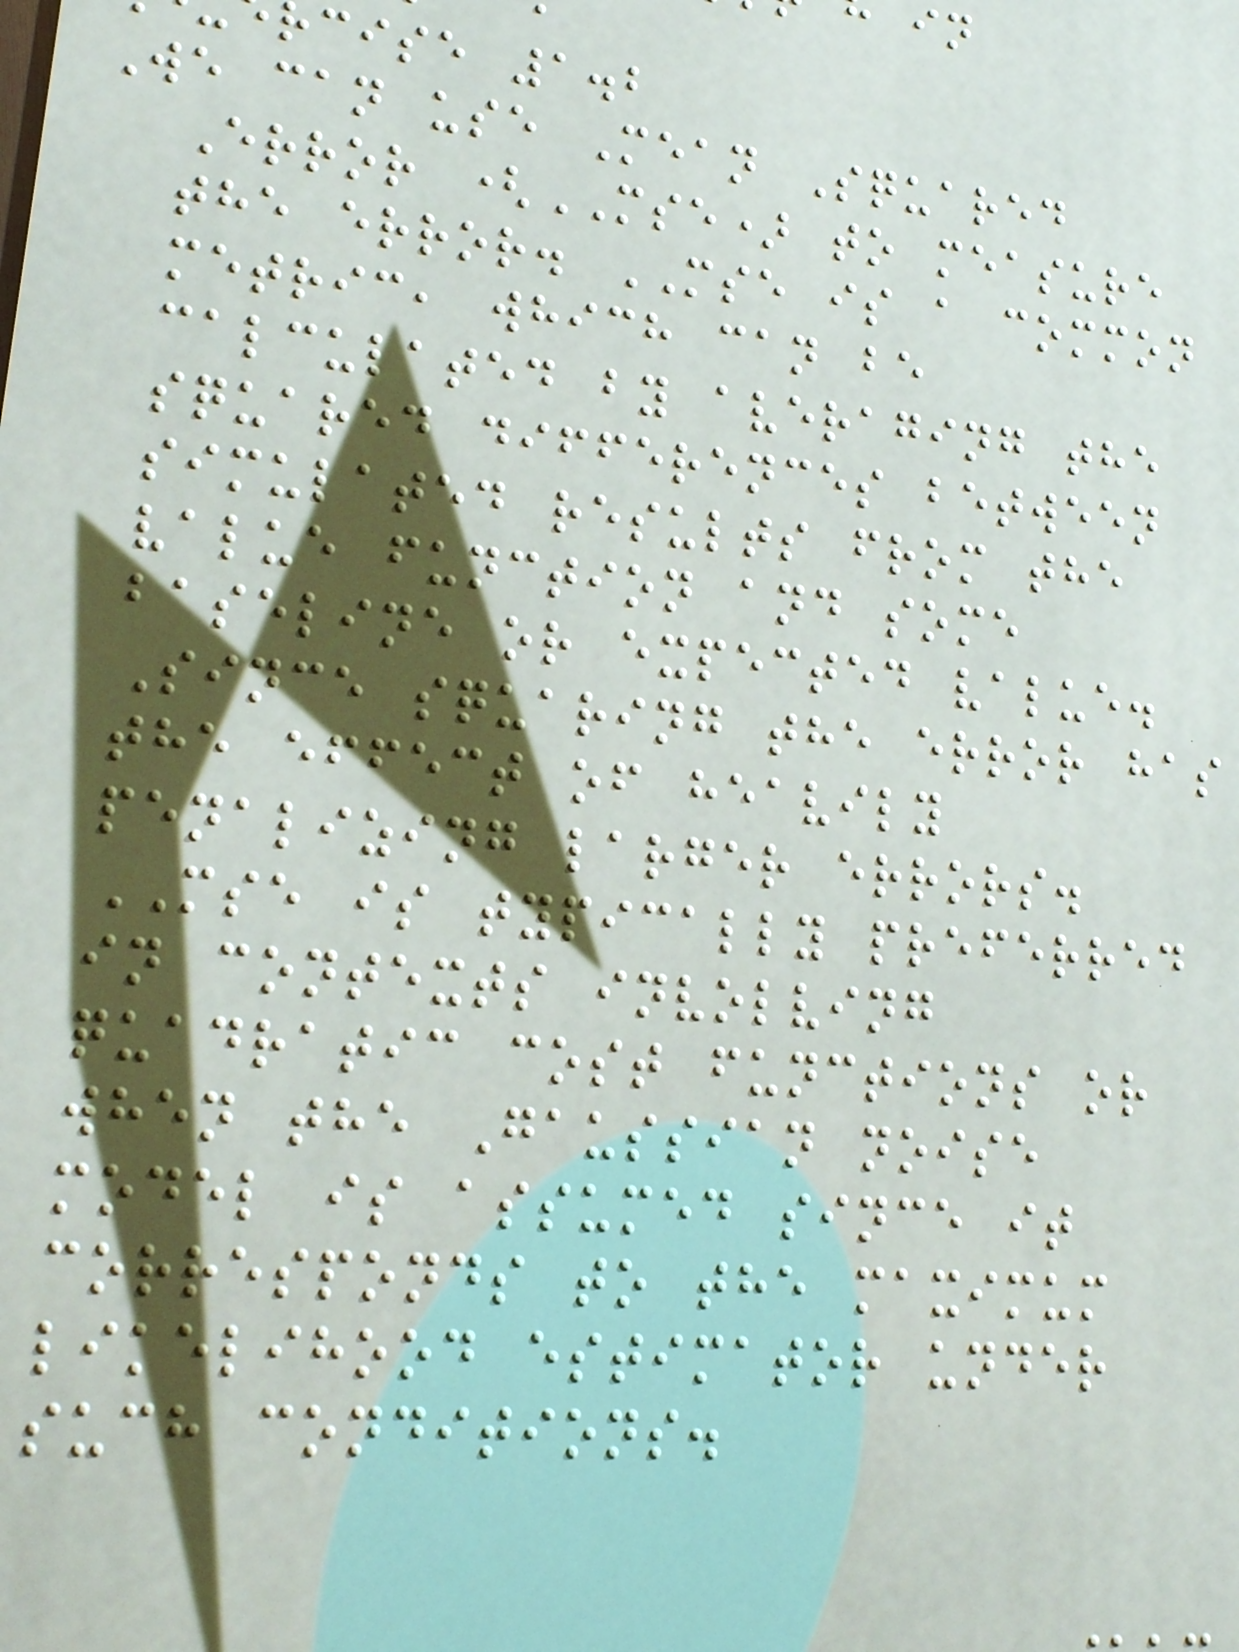cise 1.2
We can use Mean Squared
Error (MSE) to measure
the error. MSE is a common
metric, which can be
calculated by averaging the
squared differences between
simulated results from the
value function and some
baseline or expected value.
Since squaring the error has
the effect of heavily
penalizing larger errors.
MSE is typically preferred
in contexts involving
quadratic cost functions or
when the Gaussian noise
model is assumed since it
corresponds to the maximum
likelihood estimator under
such conditions.
